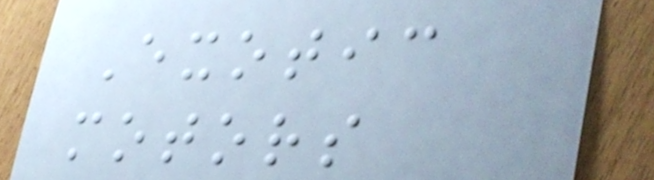Exotic
motors
